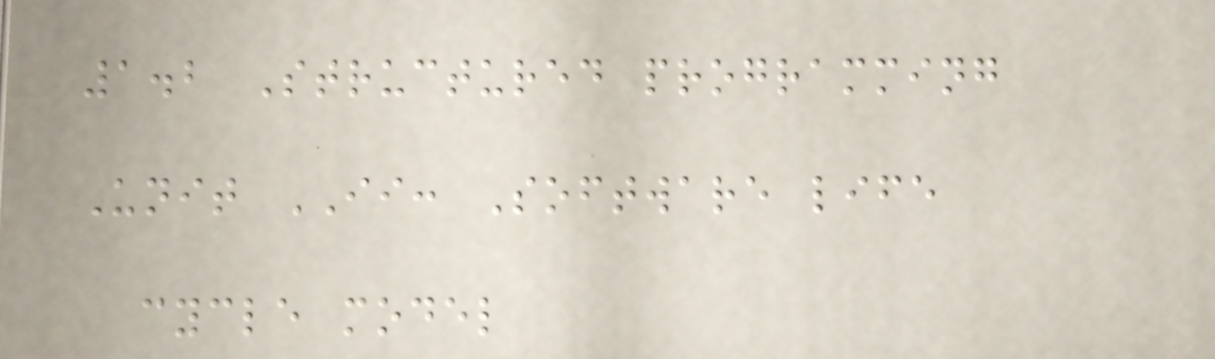1.2 Structured programming
Unit II: Software life
cycle model
